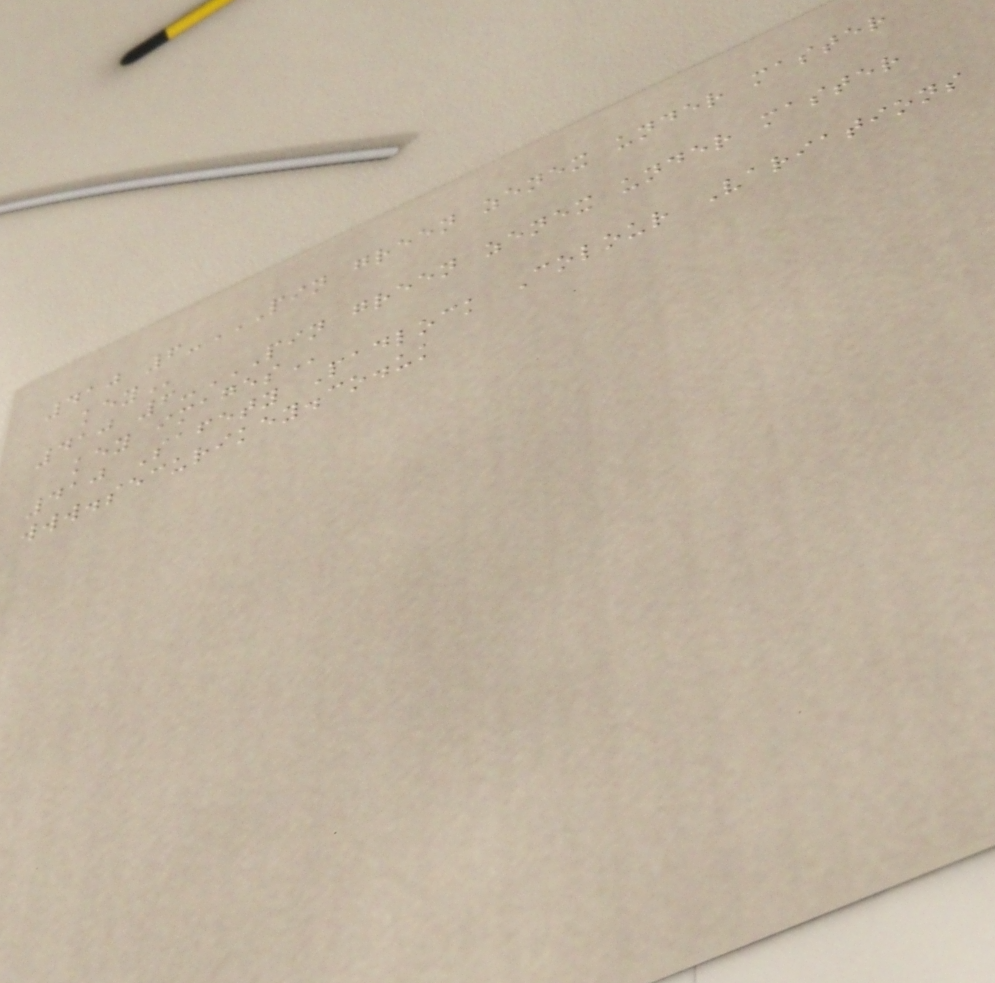410 6-PIN GREEN ZENEX UNDER MASTER
KEY
410 6-PIN GREEN ZENEX UNDER MASTER
KEY IMAGES
410 Safety Padlock Colour Variations
www.securikey.co.uk
